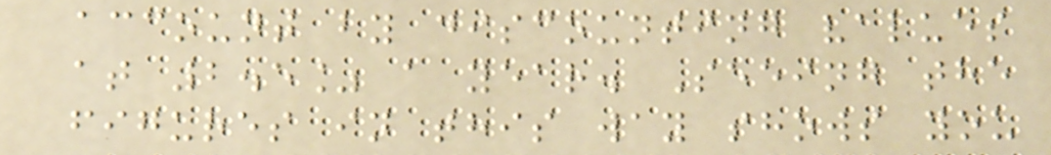account by discounting values
at 2.5% a year. Seeing the
figures in this way shows you
